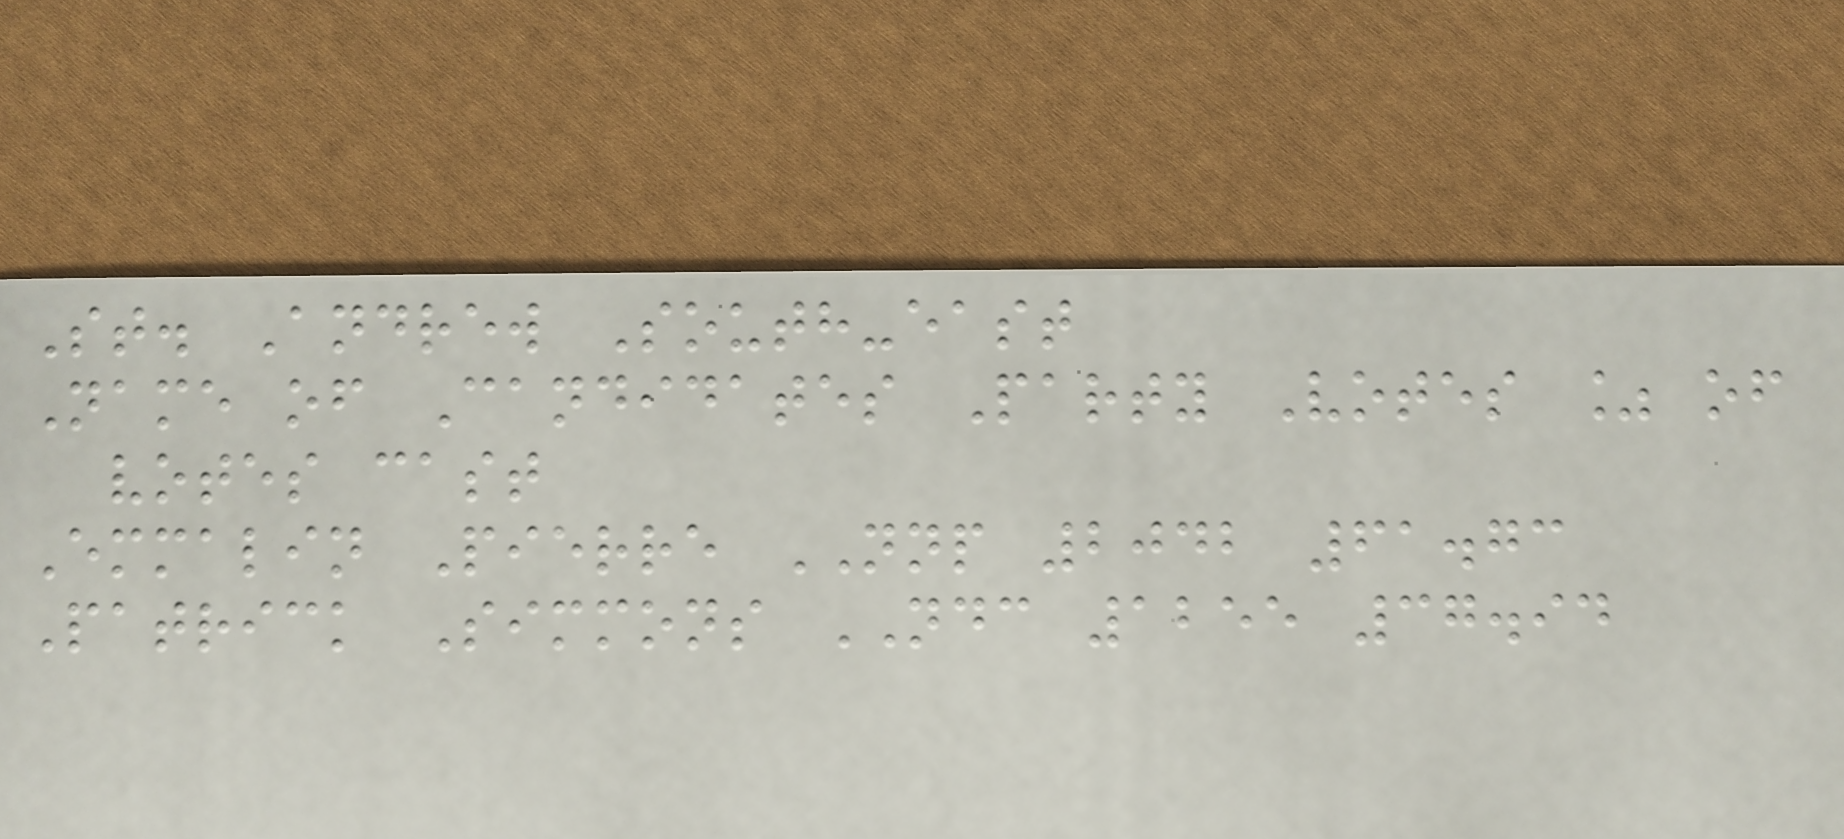St. Andrew South-east
Name of Candidates Party Votes % of
votes cast
Emmalin Pierre NNP 2042 61.73
Patrick Simmons NDC 1255 37.94
